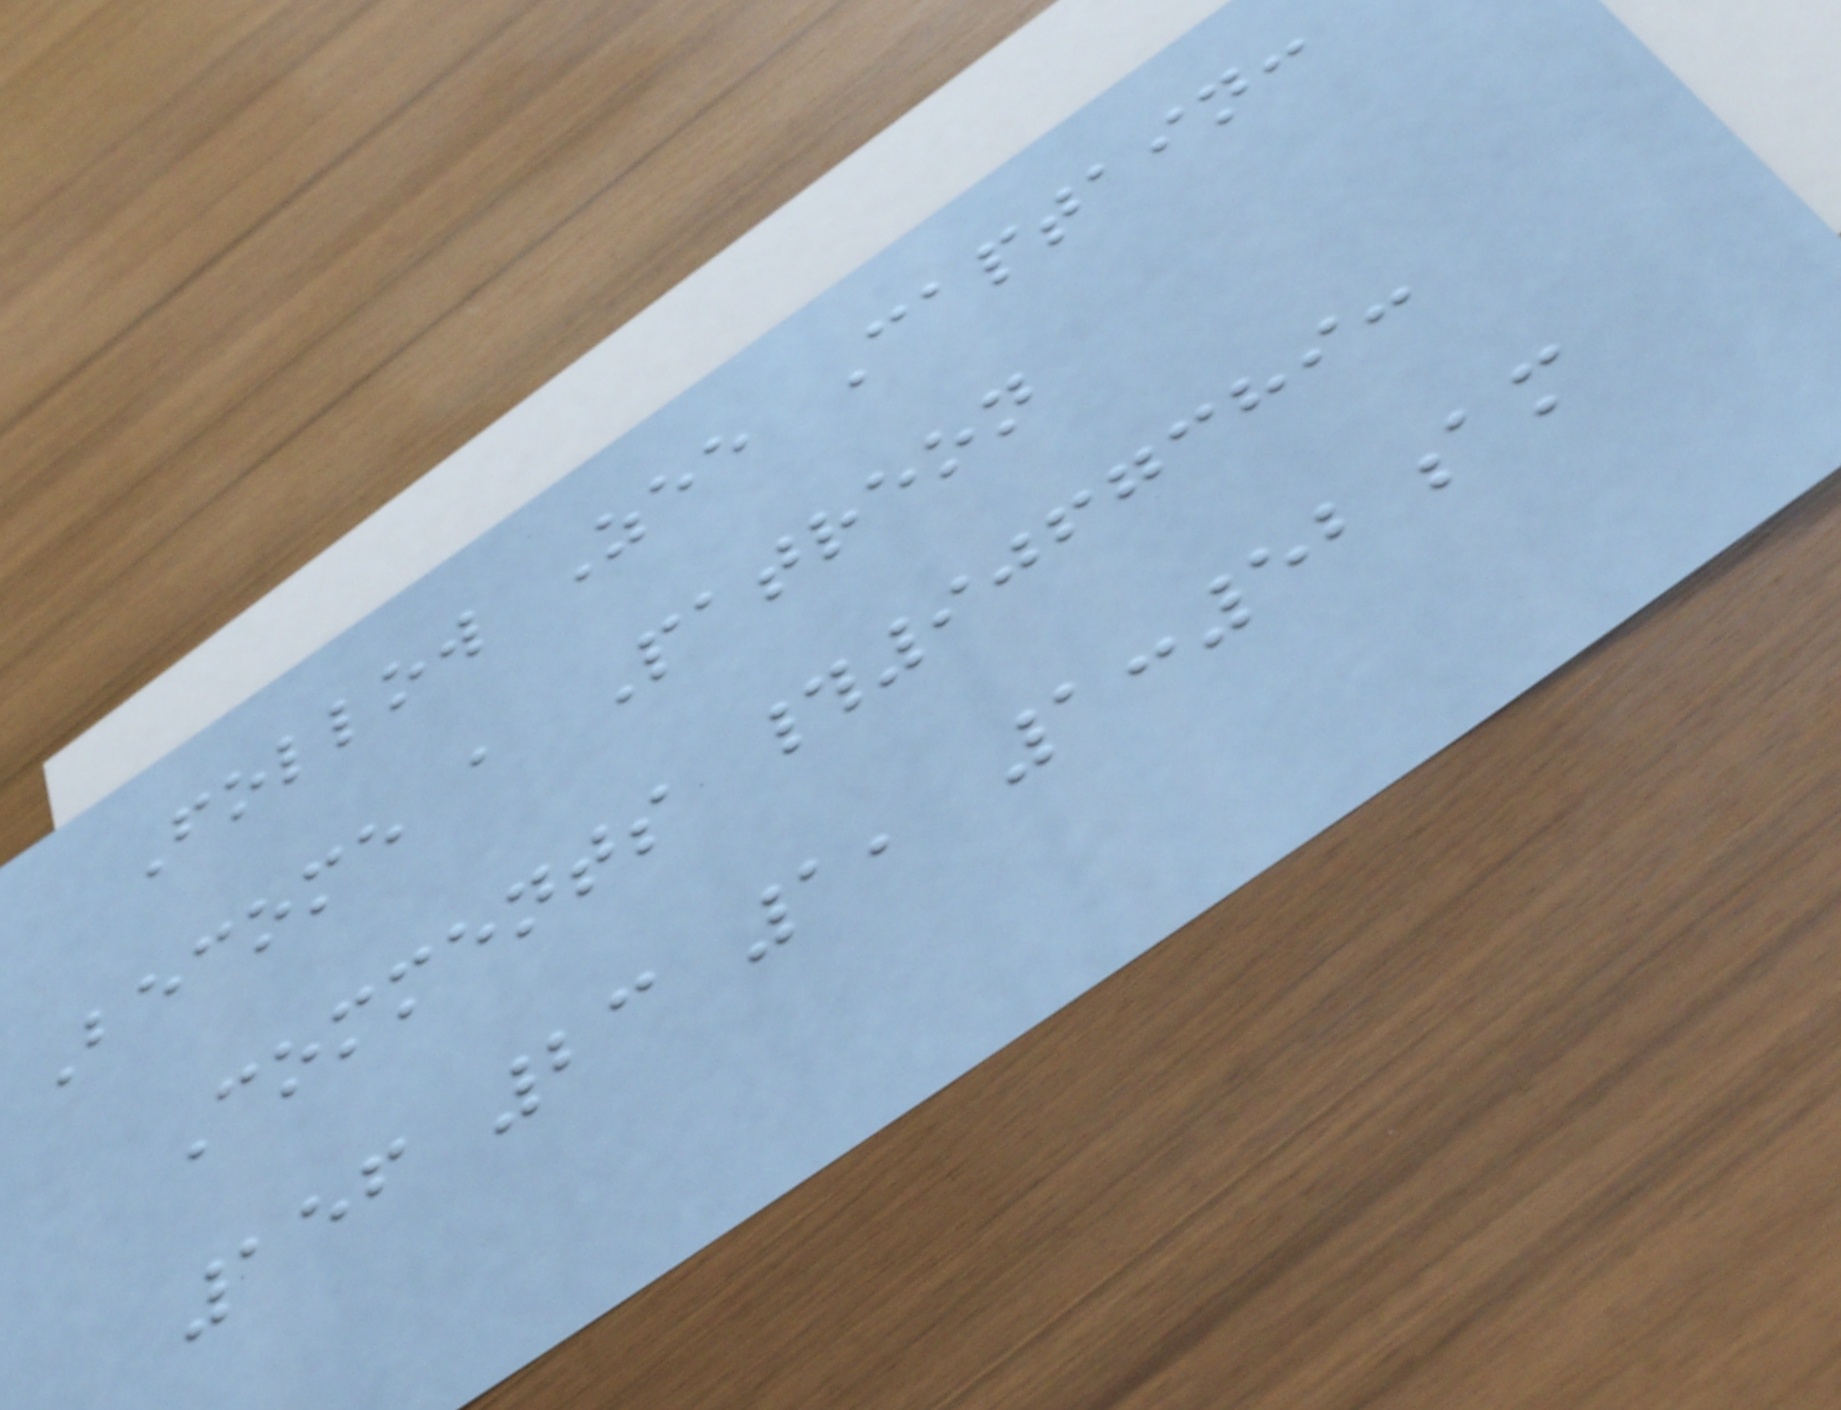Follow Zee Captain:
Become a Patreon
Comments #9067389:
156 23 1, 1:52am
